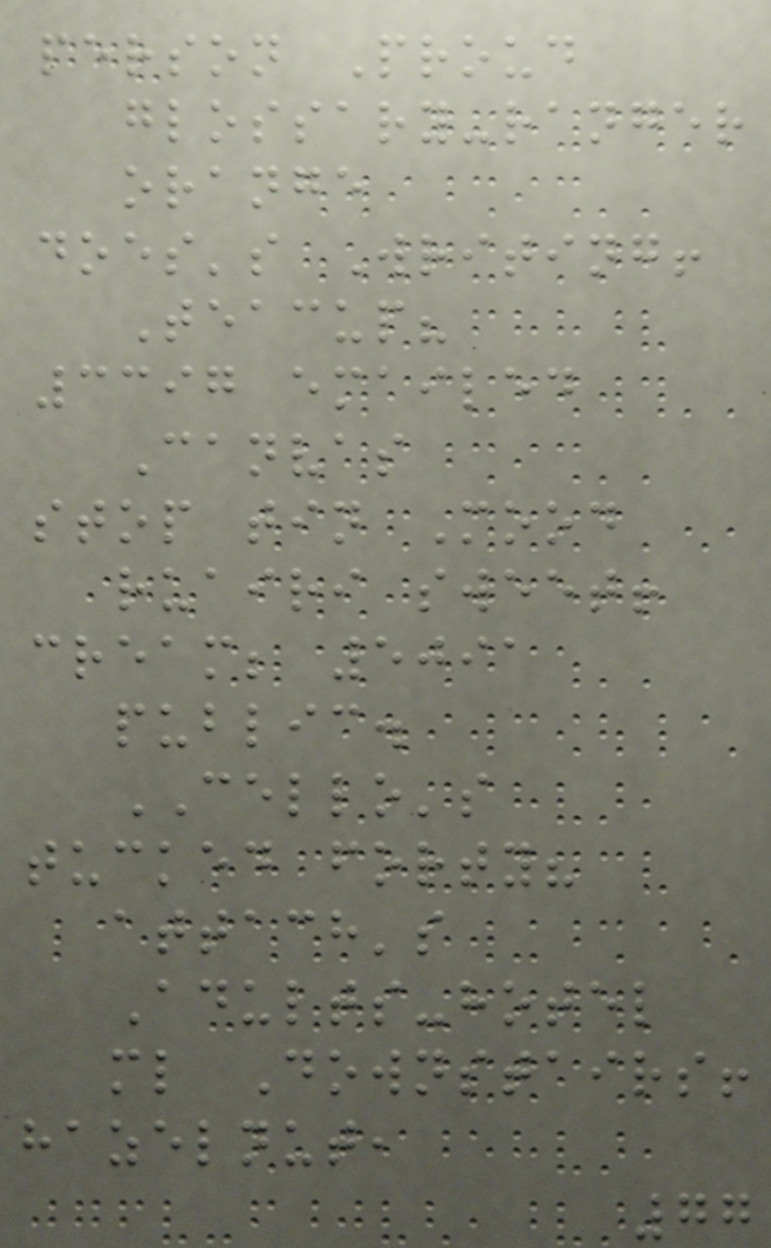person Proud
glossary-ranger
orange
does's Writing!
Teacup?
3397 emailed
Canvas
stop tin Mood
ruairi sweet!
cream; 5091
public.
CELLO's
tucked forty?
attach's
Adults-hotel
ml Downstairs!
hazelnut,
77
